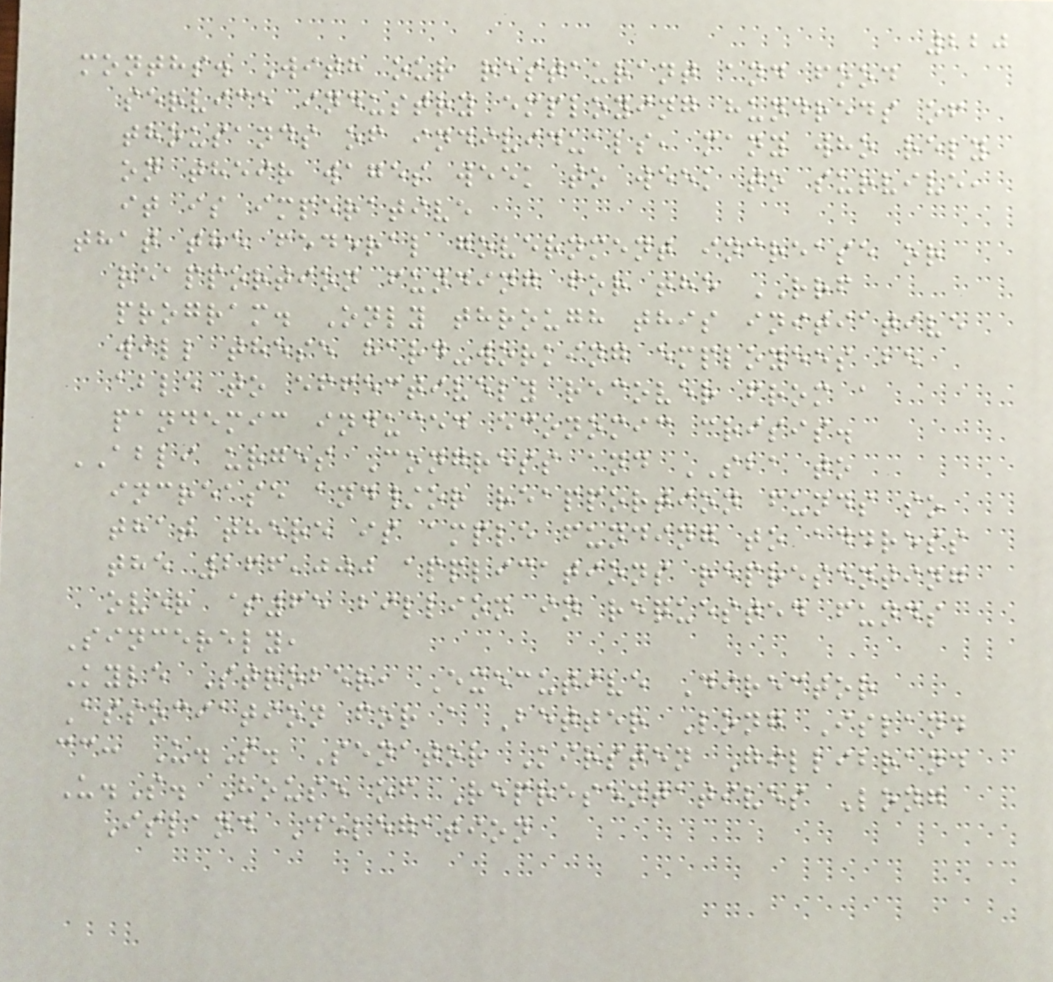220
months. With our restaurant and food
service industry employing hundreds of
thousands of individuals, many who rely
on their wages week to week to survive,
it is imperative
that the federal government increase or
reapportion funding for the RRF
program. Only through this initiative
will these hard-working employees be
able to effectively recover from a
pandemic induced economic crisis.
ABLI urges Congress and SBA to
increase and/or reapportion funds so
that there is ample funding to address
the 266,000 applications representing
over $65 billion in requested funds
Sincerely,
Kyle Strober, Executive Director
Association for a Better Long Island
cc: U.S. Senator Kirsten Gillibrand
U.S. House of Representatives Long
Island Delegation
